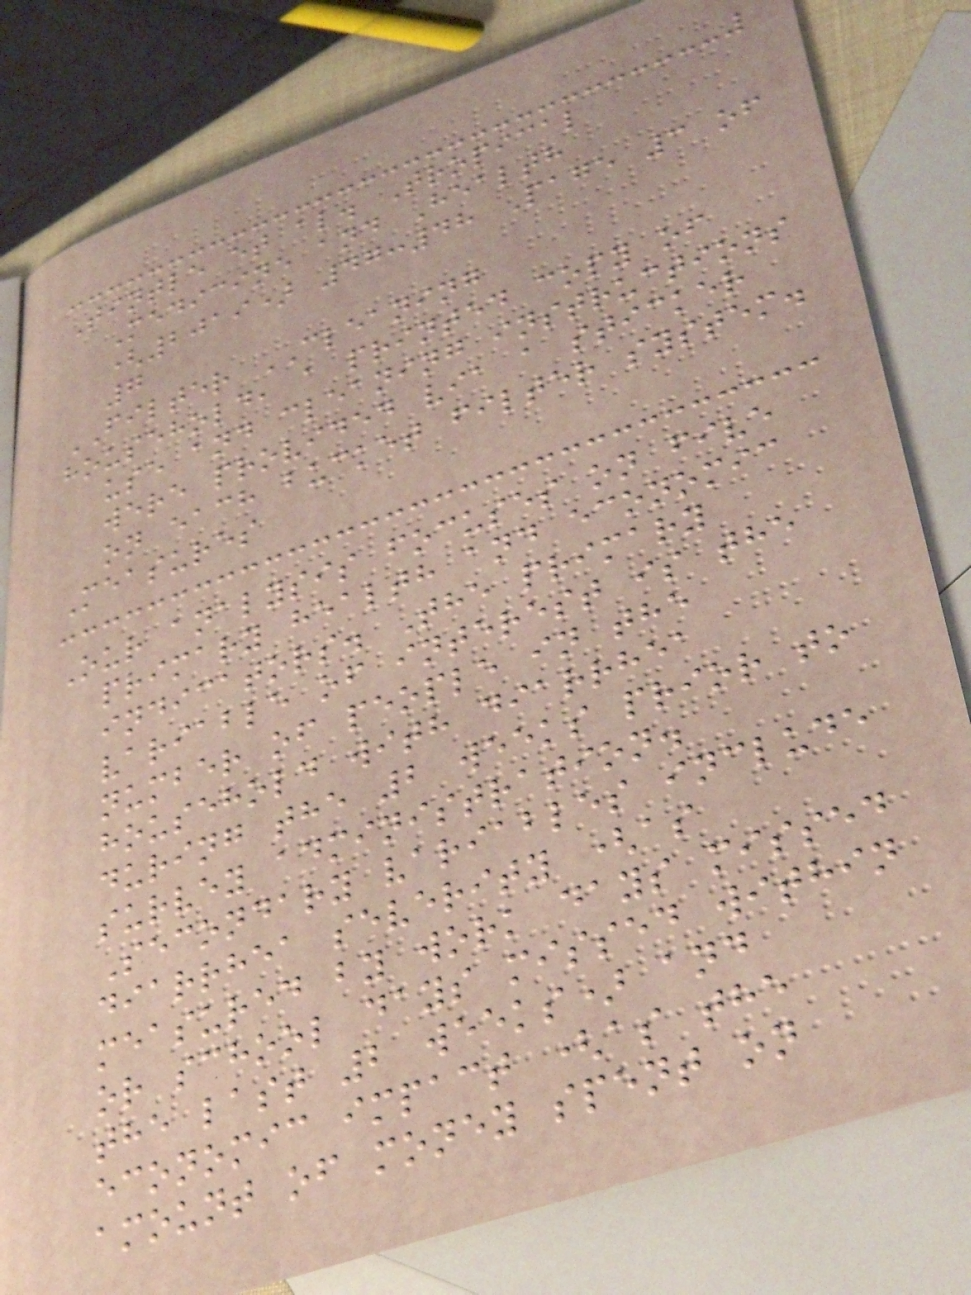Tintle et al. Tropical
Medicine and Health
(2019) 47:48 Page 3 of
7
FILTER CLEANING
household, a printed copy of
use and cleaning instructions
were provided via a sticker
on each bucket filter system.
Measures
Our analysis focuses on five
primary health and economic
indicators. The primary
variable of interest is the
number of people in the
household with diarrhea
during the 2 weeks prior to
survey administration.
Secondary variables include
diarrhea severity (as
measured by work days missed
or school days missed within
the last 2 weeks) and
economic impact (as the
amount of money spent on
